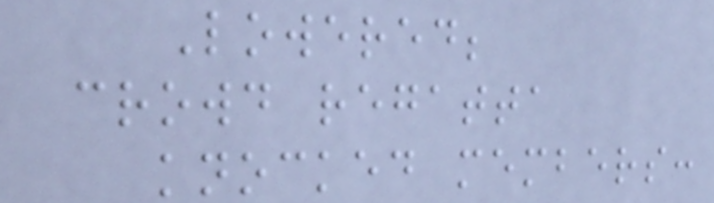Lowered;
crowd regatta
knocked members:
